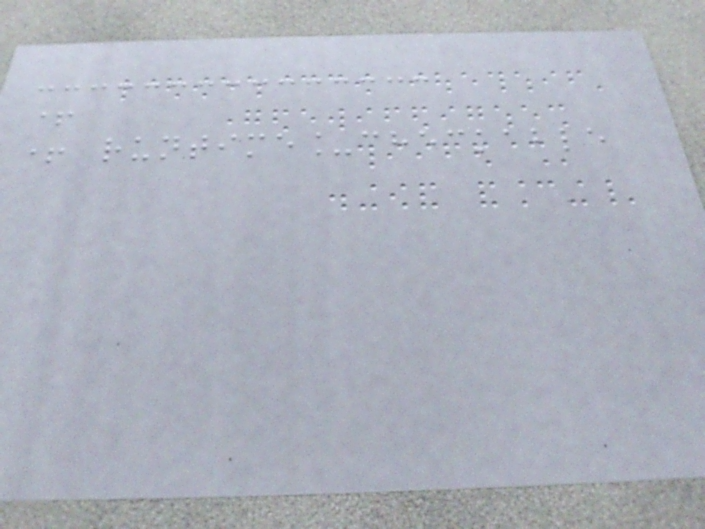+
+ runtime_checkable
